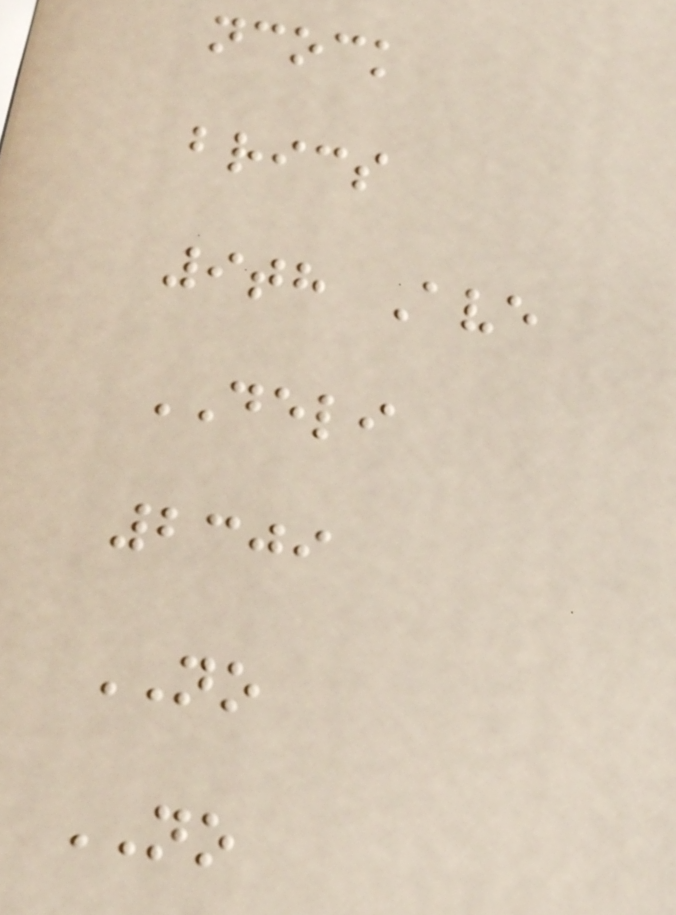ncock
brics
9th Ave
DELI
2309
NO
NO
